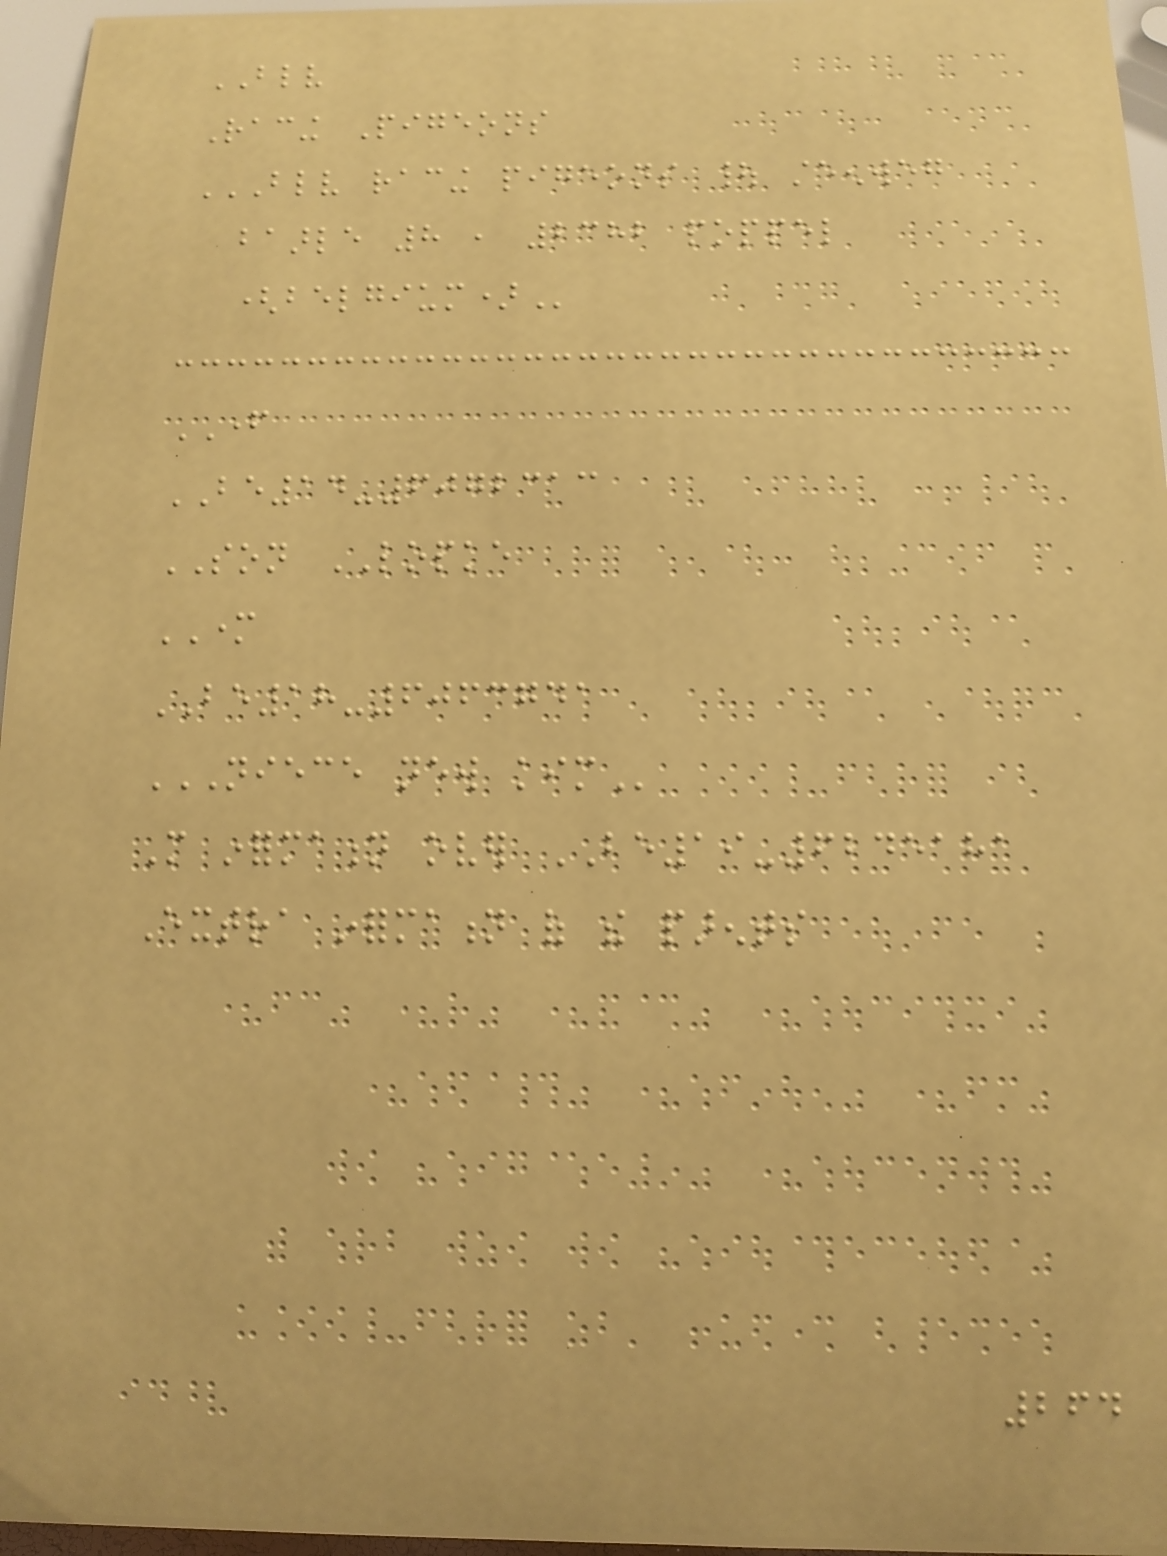BLV
Racing Pigeons
BLV RACING PIGEONS | STEENWEG
BAARLE 8 , 2382 POPPEL
(BELGIUM)
FATHER
BE14-6072313
SON LOPKE
MOTHER
BE18-6063741
NIECE NEW KIM
More information over BE19-6245181
Extra information of the parents
264
